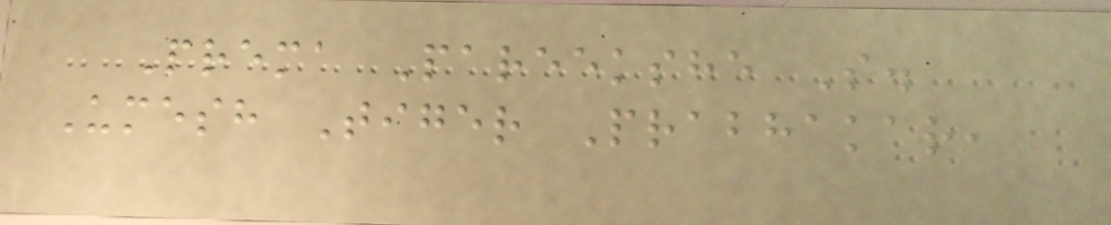Prema Pareekshe S.
Umesh Tiger Prabhakar,
